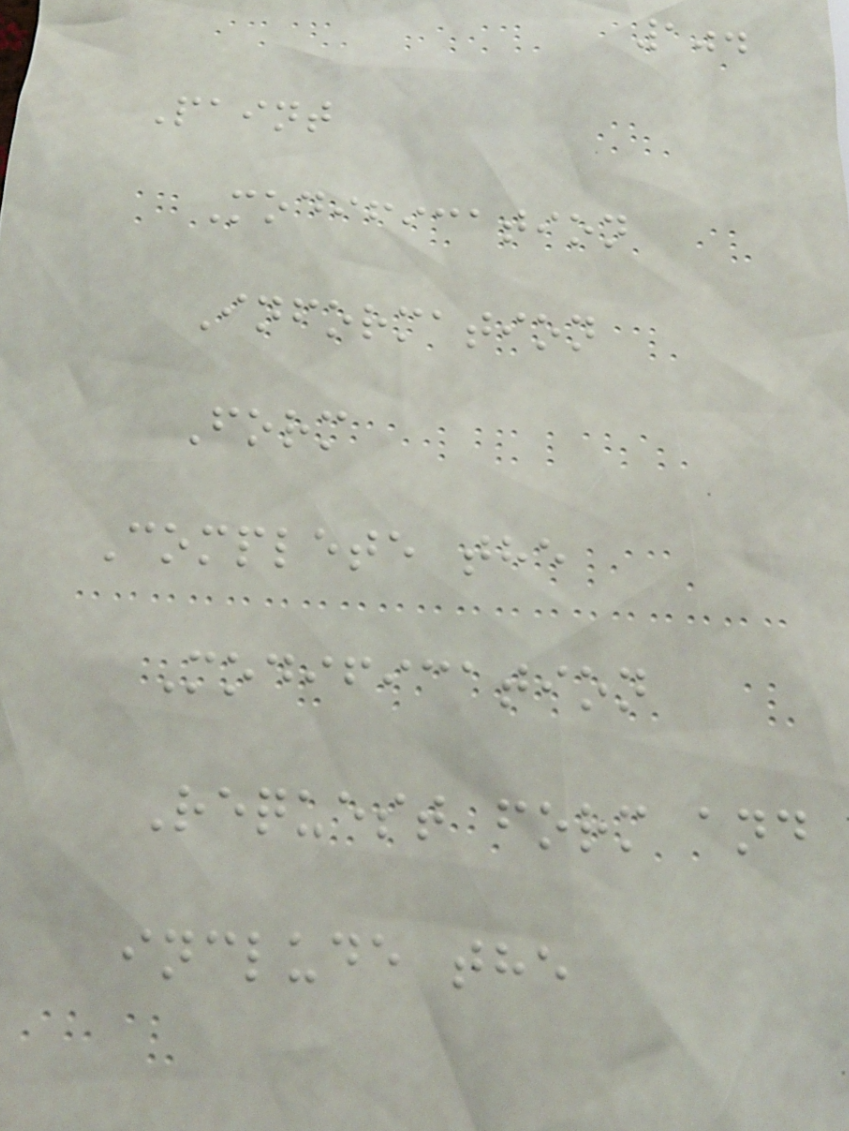104
Paint
Modification
Information
Form
Complete the
Modification
Request form and
include the
